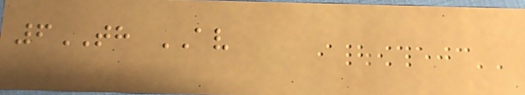6TH AV
